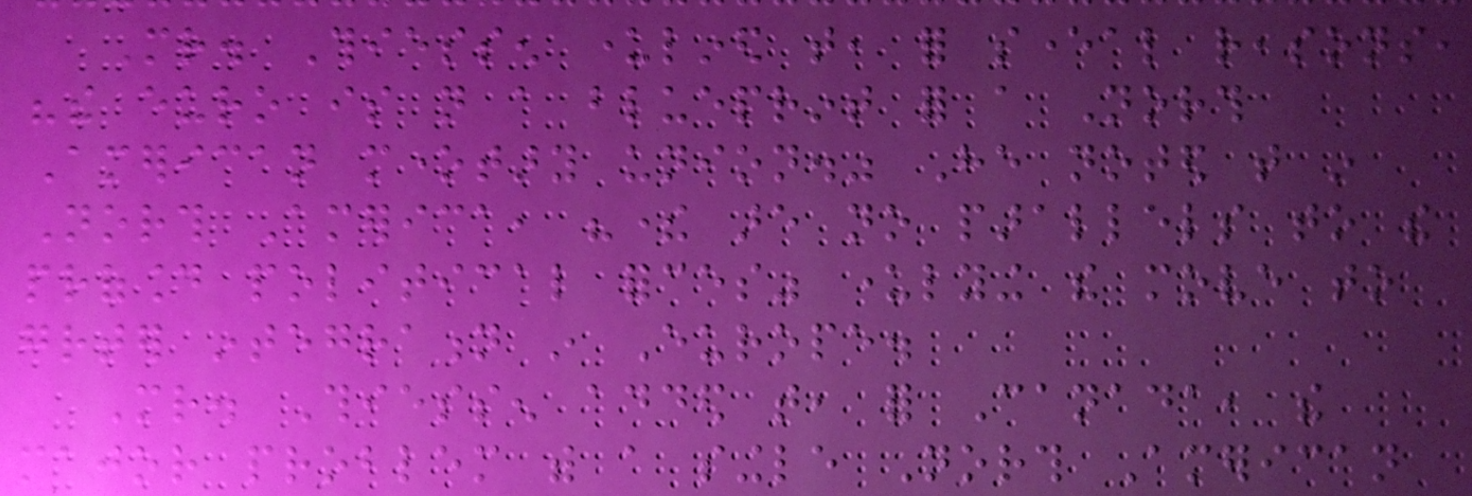Mr. Thiessen underlined that, for several reasons,
"the euro is not a blueprint for a North
American monetary union." He noted that in
North America, "there are no parallels to the
profound political forces" underlying the move to
greater integration in Europe.
Mr. Thiessen added that, for Canada, the
major problem with a single North American
